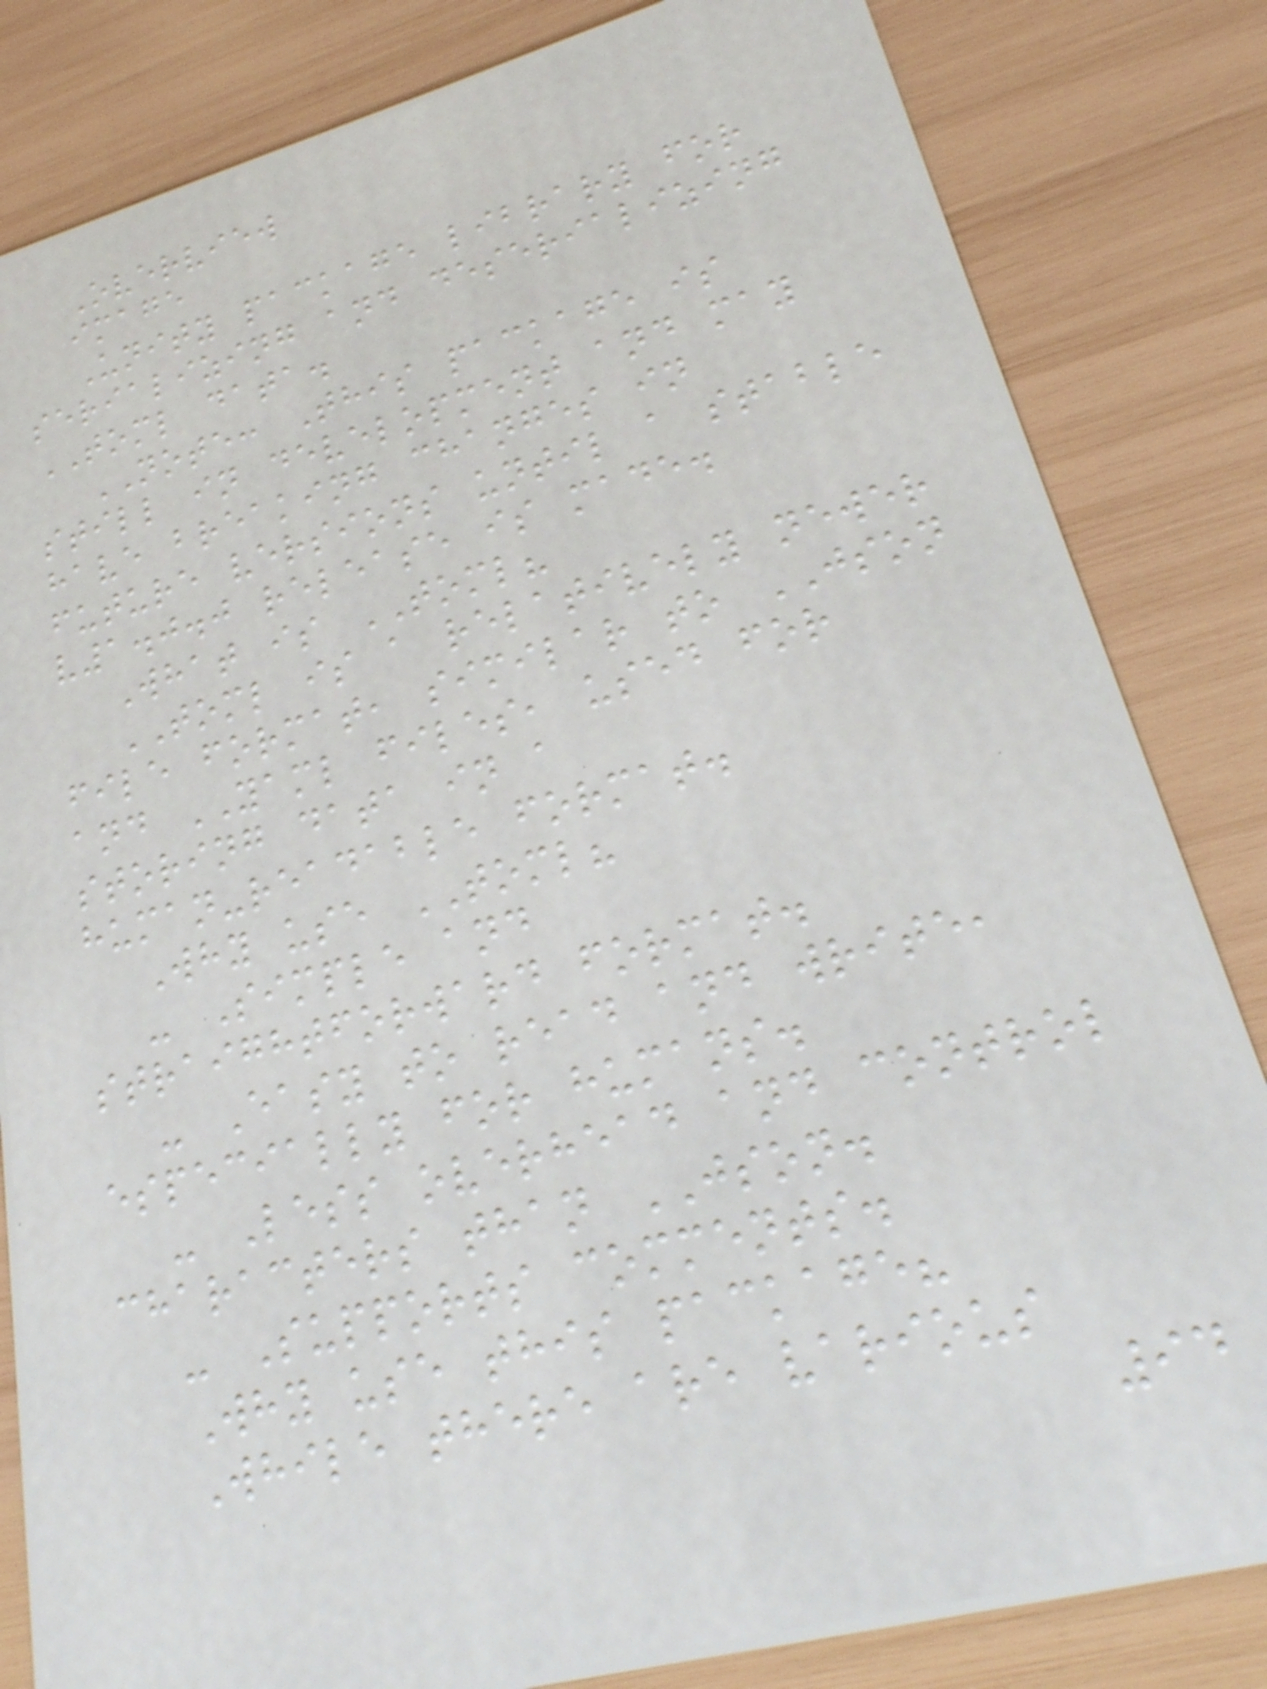Overview
image
Unity package library for
serializing and deserializing
TOML data.
NOTE: This package is
still in development and may
have breaking changes in
future versions until a stable
v1.0.0 release is made.
What is TOML?
TOML is a relatively newer
file format, similar to JSON
and YAML files, used for
storing data in a
human-readable format.
Why use TOML?
- Simple and
straightforward format.
- Easy to read and write,
especially for humans.
- Less overhead and control
characters than JSON.
- Supports comments.
Why use this package?
While there are various
94
